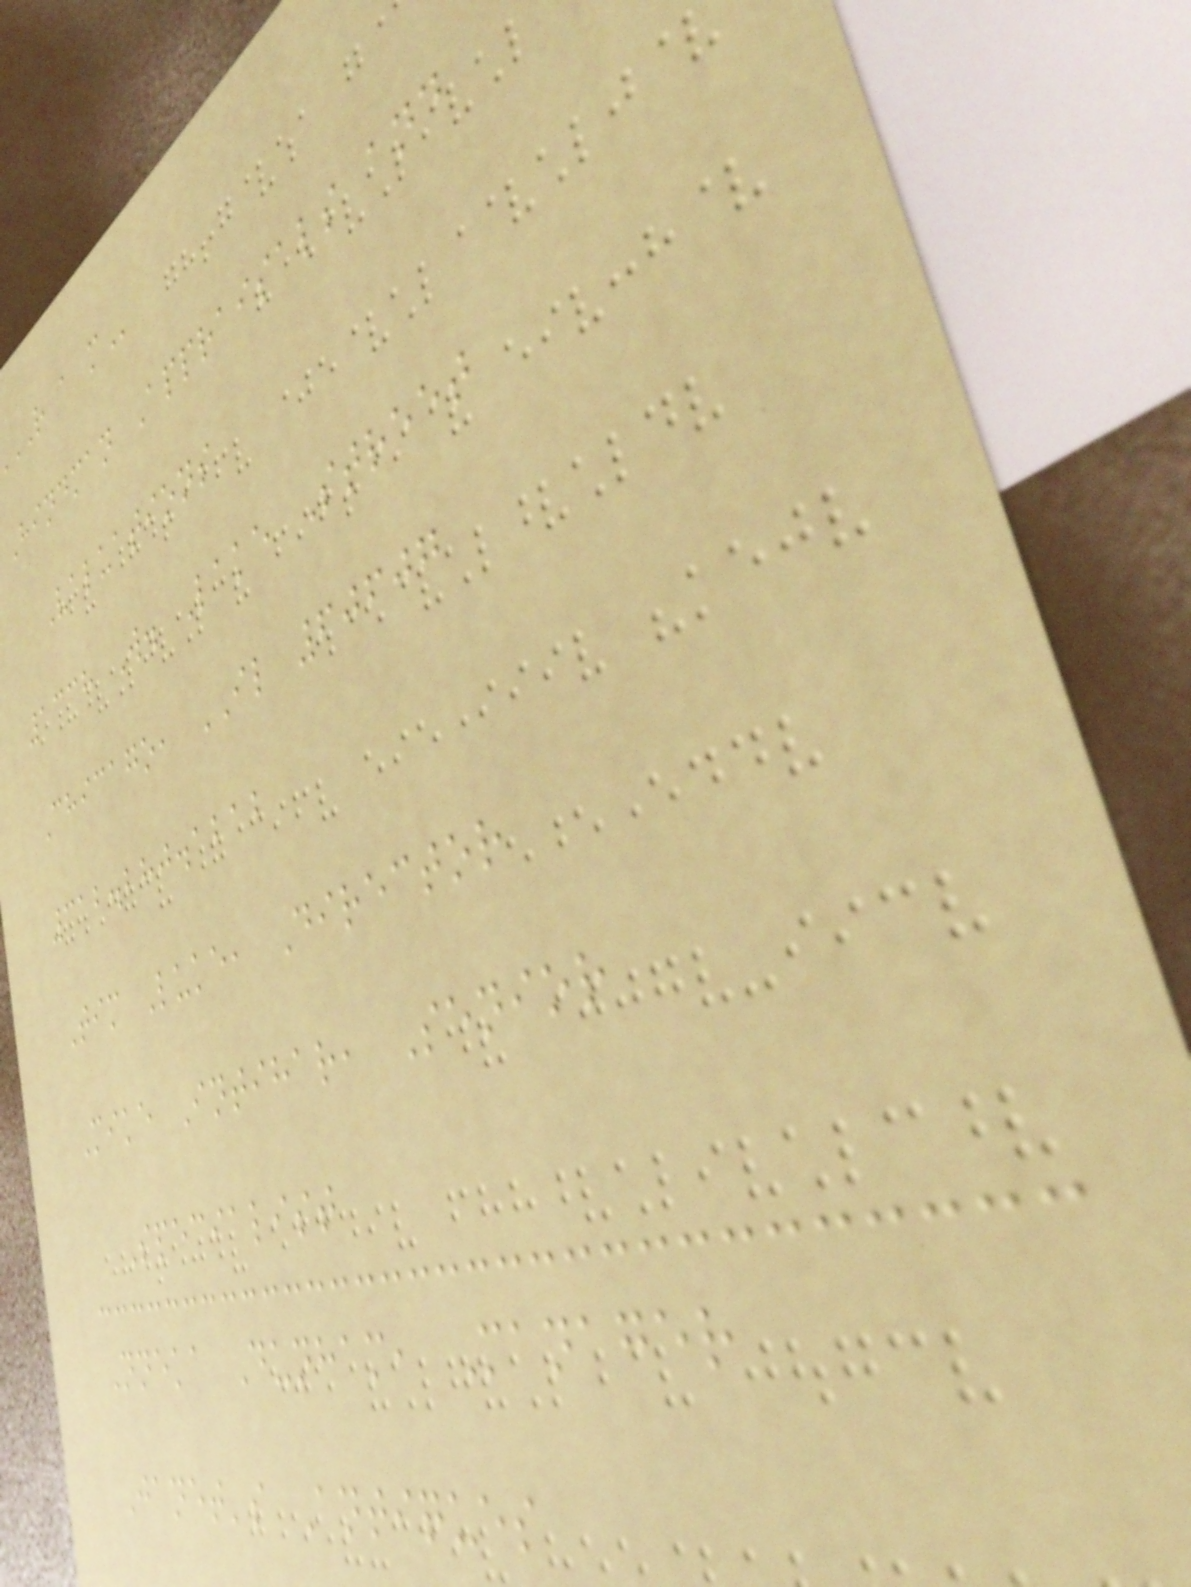R a
Hindman Appraisals and
Valuations
1338 W. Lake Street
Chicago, IL 60607
312.280.1212
Tim Luke, Director
Mike Intihar, Senior
Specialist
Nneka Dunham, Manager
Janet's Antiques
